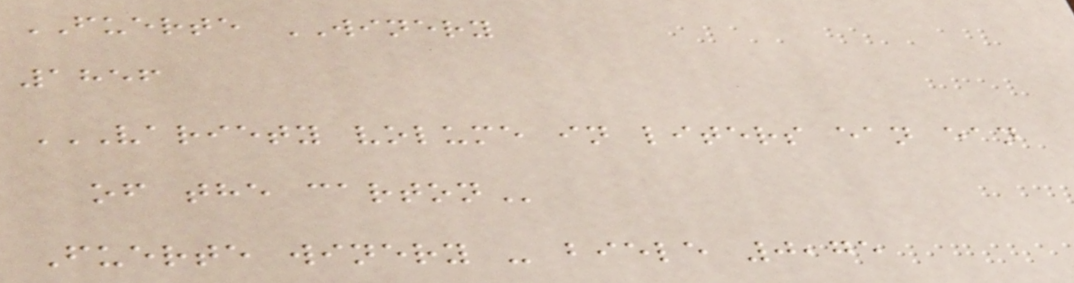FUERTE WINERY
1856
VARIETY VOLUME IN LITERS EAN EAN
OF THE CARTON
Fuerte winery - biele 0,75
